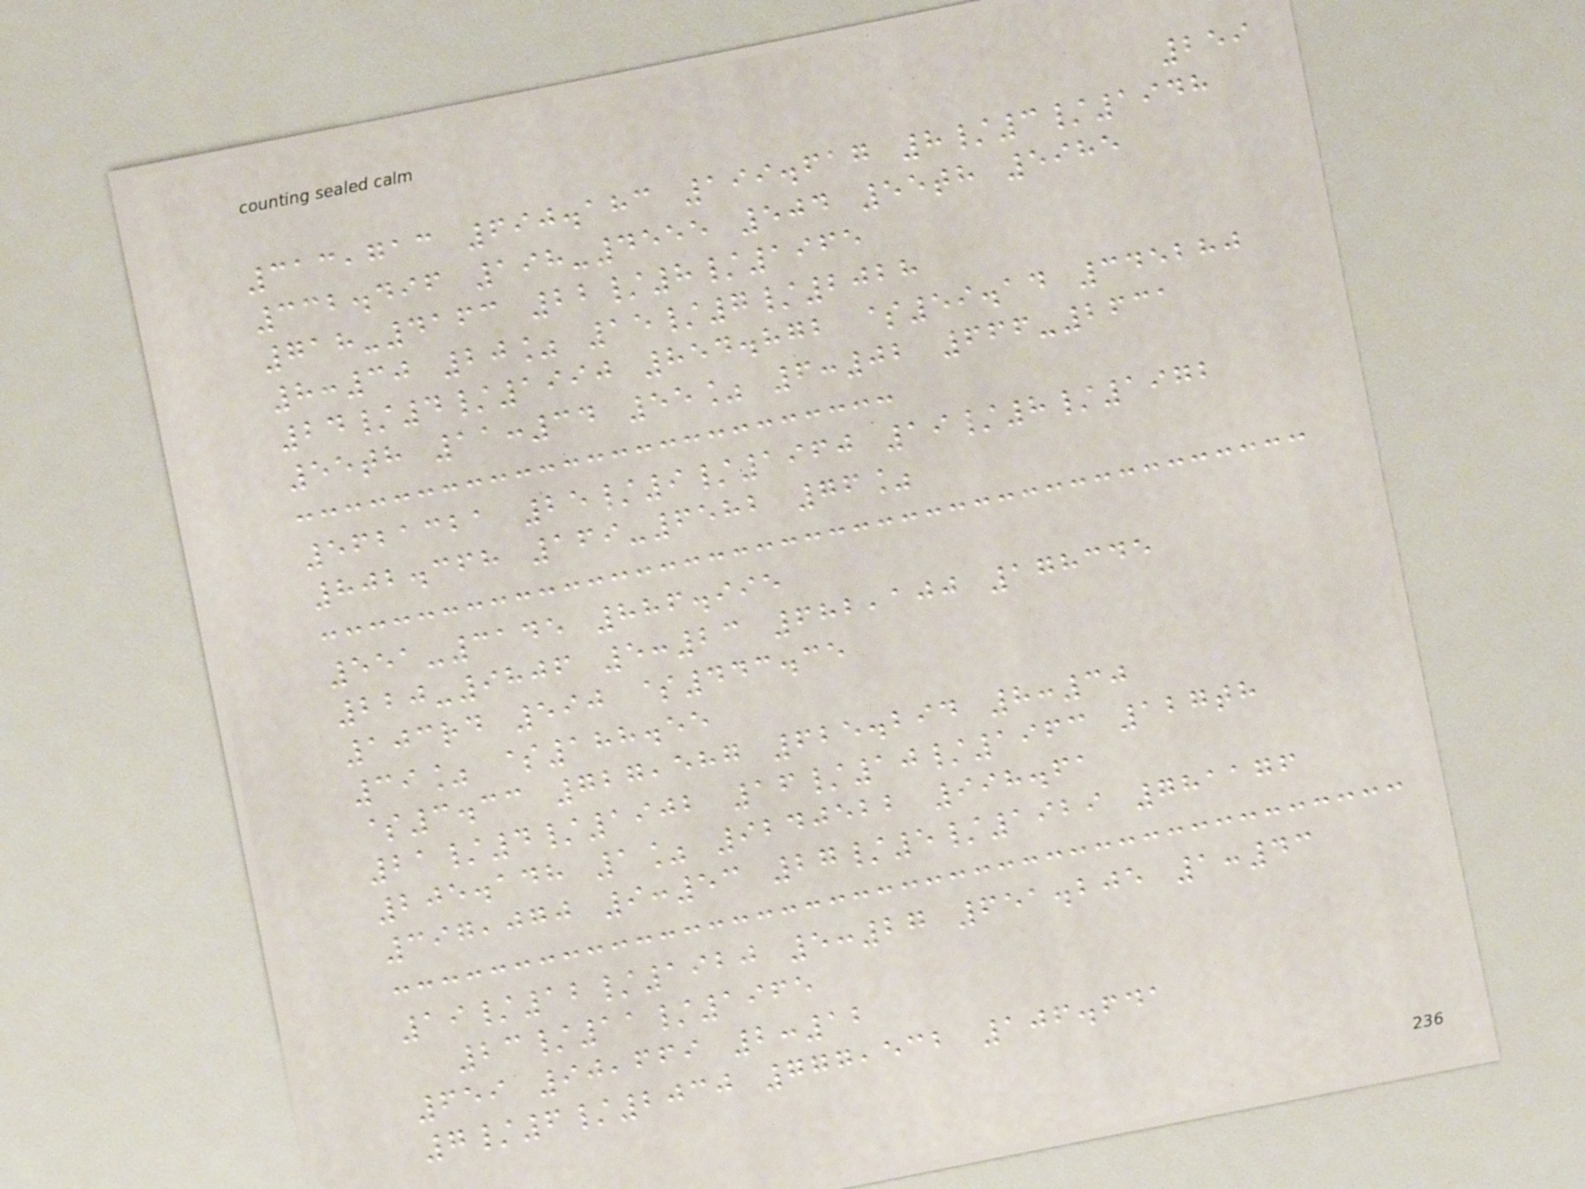259
313,713 690.183 199.617 8/3/1948
332.496 198-4555 504 55th 5985
718-4163 22/8/1965
8:30 20% 15/7/2028
24/4/1990 854.872 $59.14 345280
55th 11:34 55% 6:02 666-2631
5621321 25/9/1960 19/8/1972
802.368 169-6582 76%
551-3145 886.995
220-9806 5:23 682,100 178345
103rd 590 $443.35
39% $188.55
$3.33 727,587 625.294 8:30
21/4/1902 16/10/1963 127th
205.148 1% 9240522 998.61
397,070 9:53 27/5/1929 781176
19/12/1920 5:27 651.205 1:43
23/11/1965
659 90,669 2:12
7/6/2030 777,532 106.641
